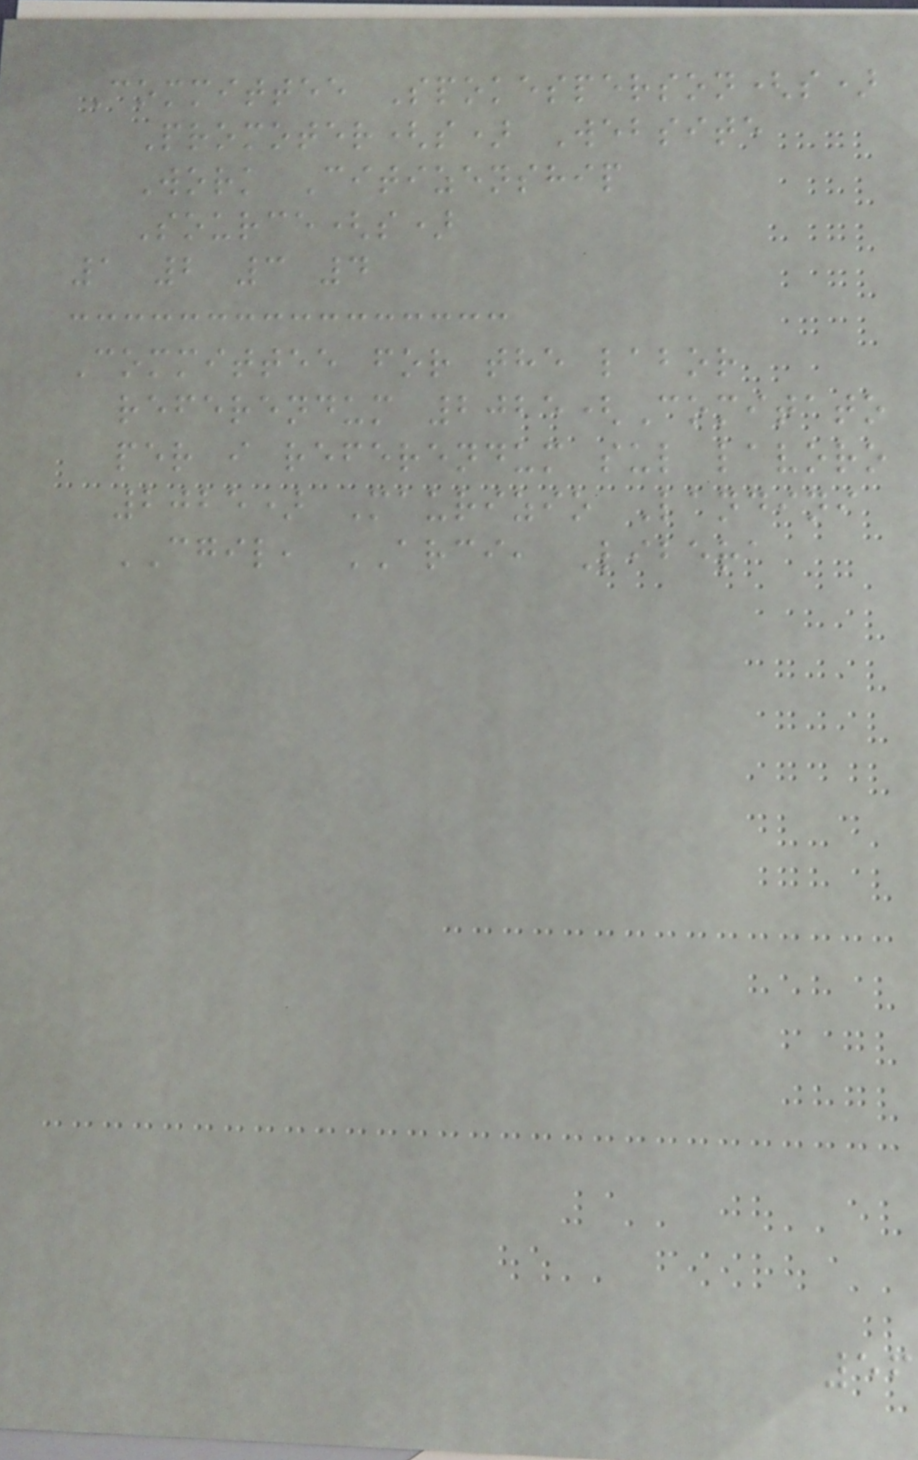Committee Spokesperson(s)
Promoter(s) Website
Work Citizenship
Source(s)
1 2 3 4
Committee for the labor
referendum 2025(Comitato
per i referendum sul lavoro
2025) Maurizio Landini
CGIL, ARCI, Libera
56
